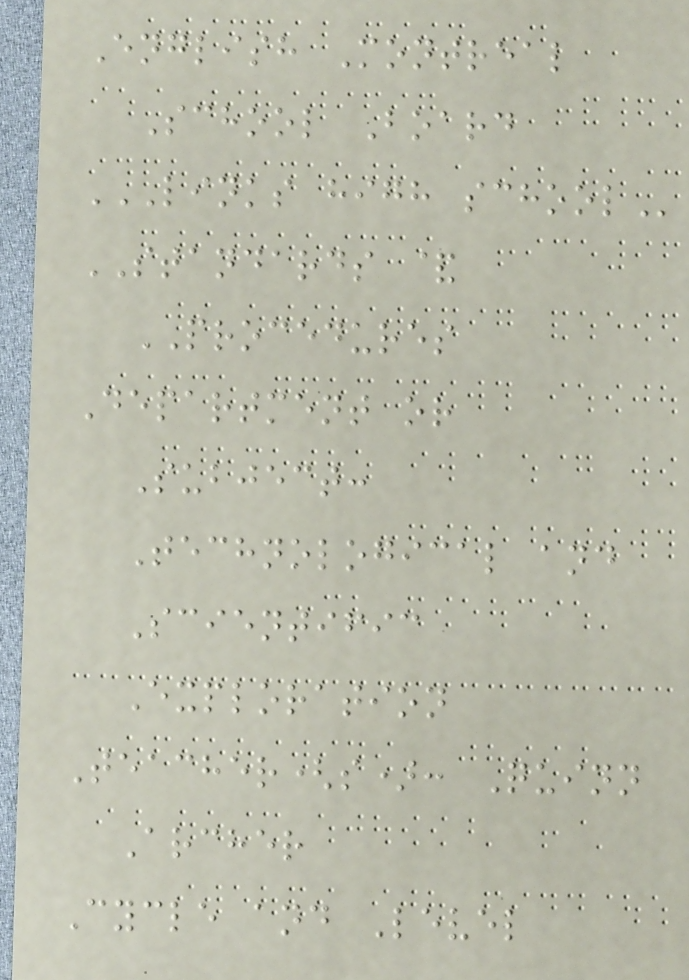English Montreal
School Board
LINKS HIGH SCHOOL
STANDARDS &
PROCEDURES
Department or
Subject:
Technological and
Scientific
Exploration
Teacher(s): Quinn
Archer
Cycle and Level
